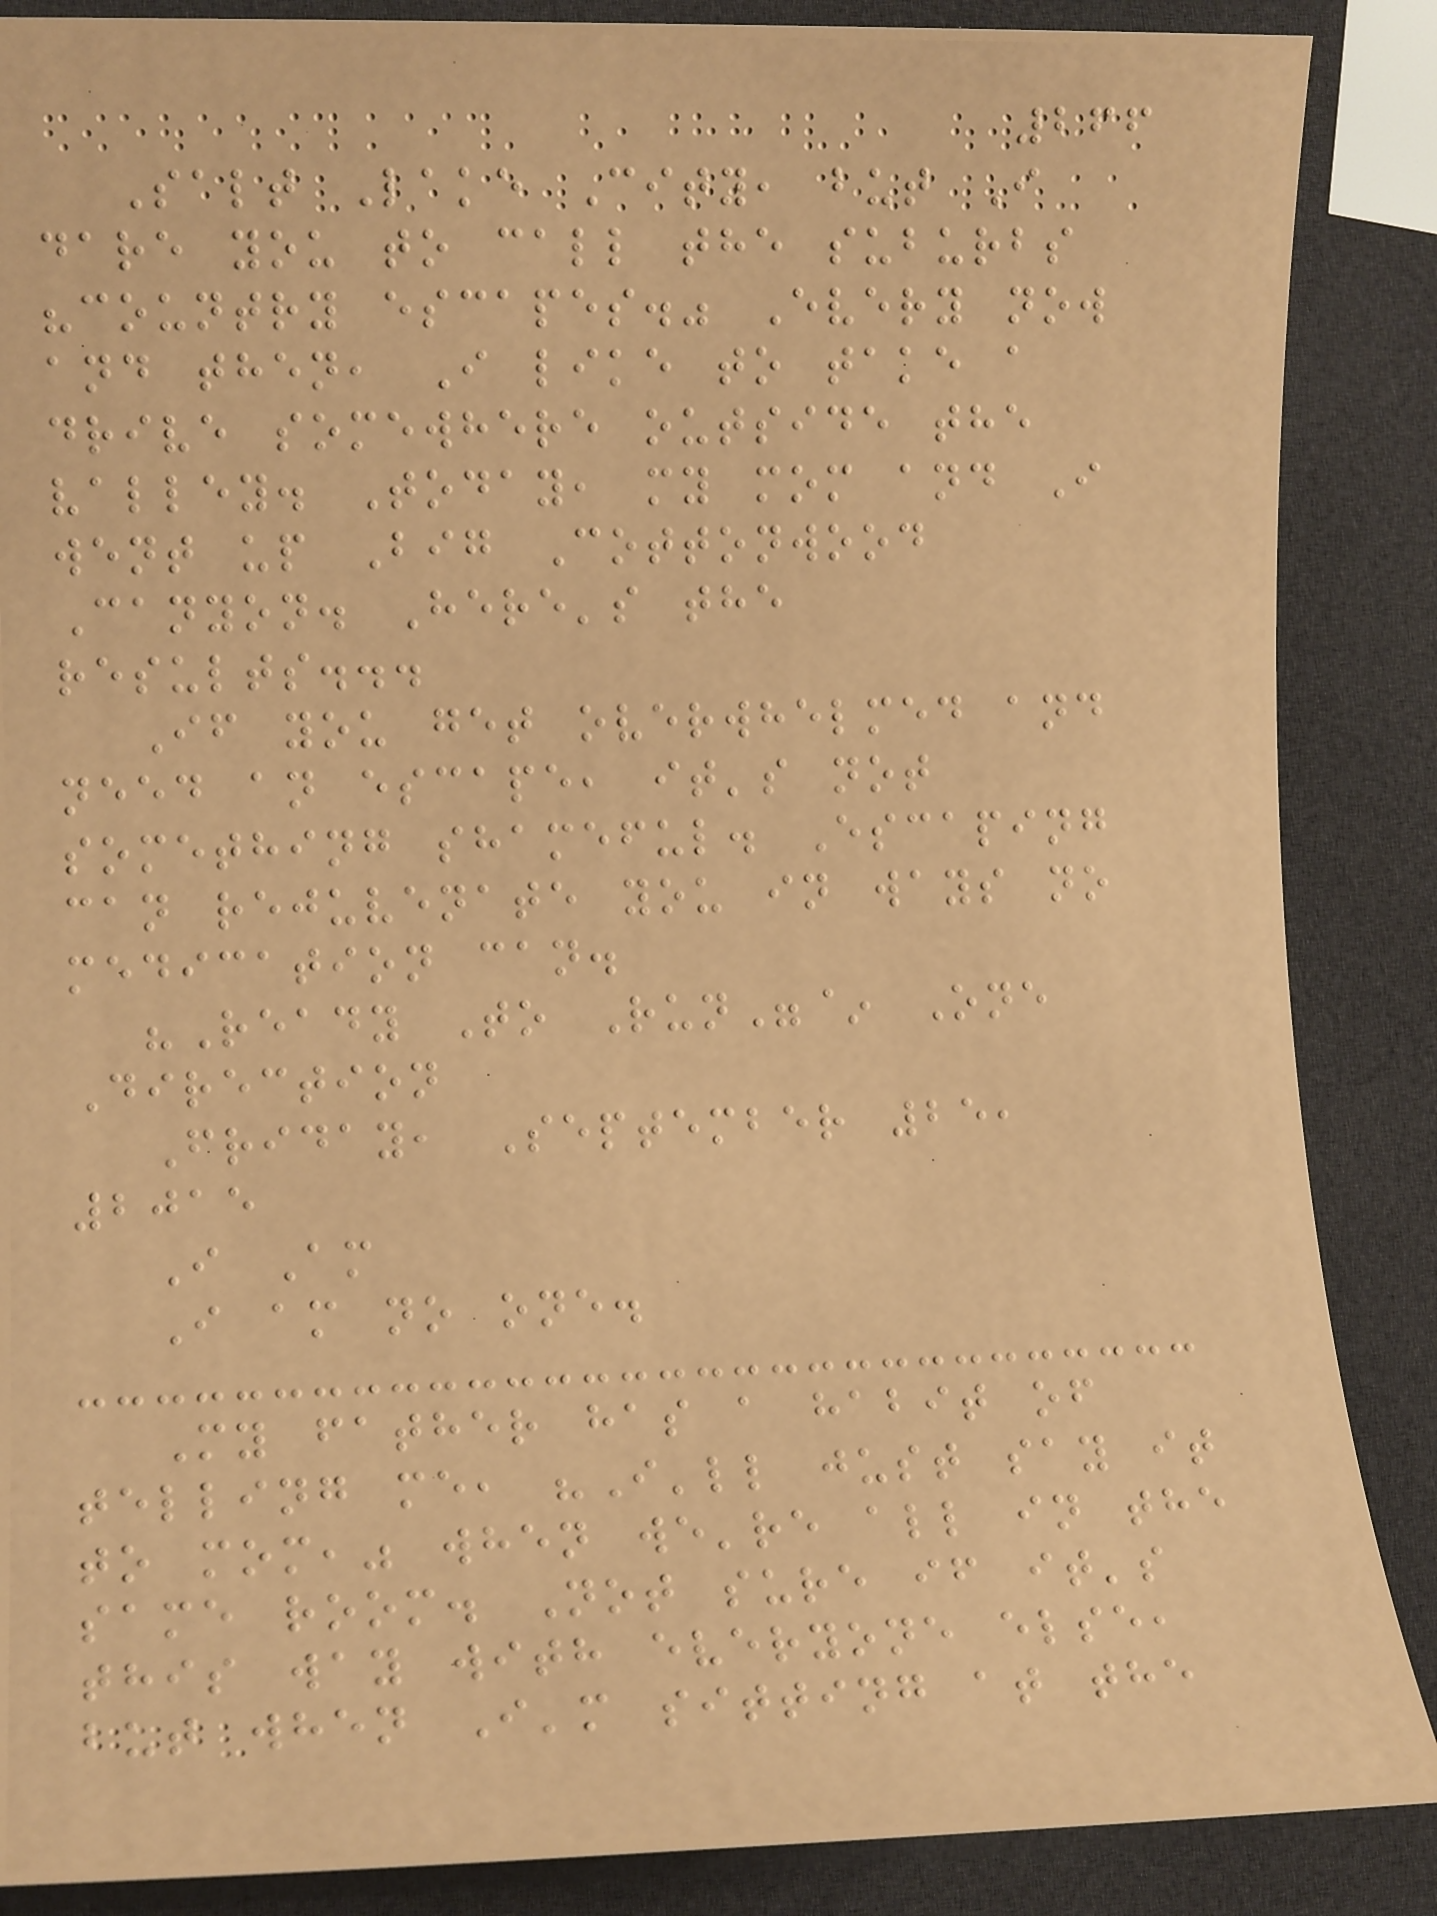266
Salt Lake City, but I
dare you to call the suburbs
"country escapes." Every now
and then, I like to take a
drive somewhere outside the
valley. Today, my mom and I
went up Big Cottonwood
Canyon. Here's the
results...
If you get overwhelmed and
need an escape, it's not
something shameful. Escaping
can rejuvenate you in ways no
medication can.
"Ready To Run"~ One
Direction
Friday, September 25,
2015
I Am
I am no one.
My father has a habit of
telling me, "I'll just say it
to mom," when we're all in the
same room. Not sure if it's
this way with everyone else,
but when I'm sitting at the
